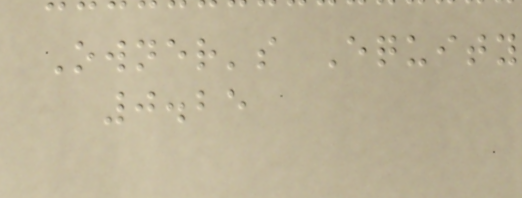Owner's Equity
0.25
